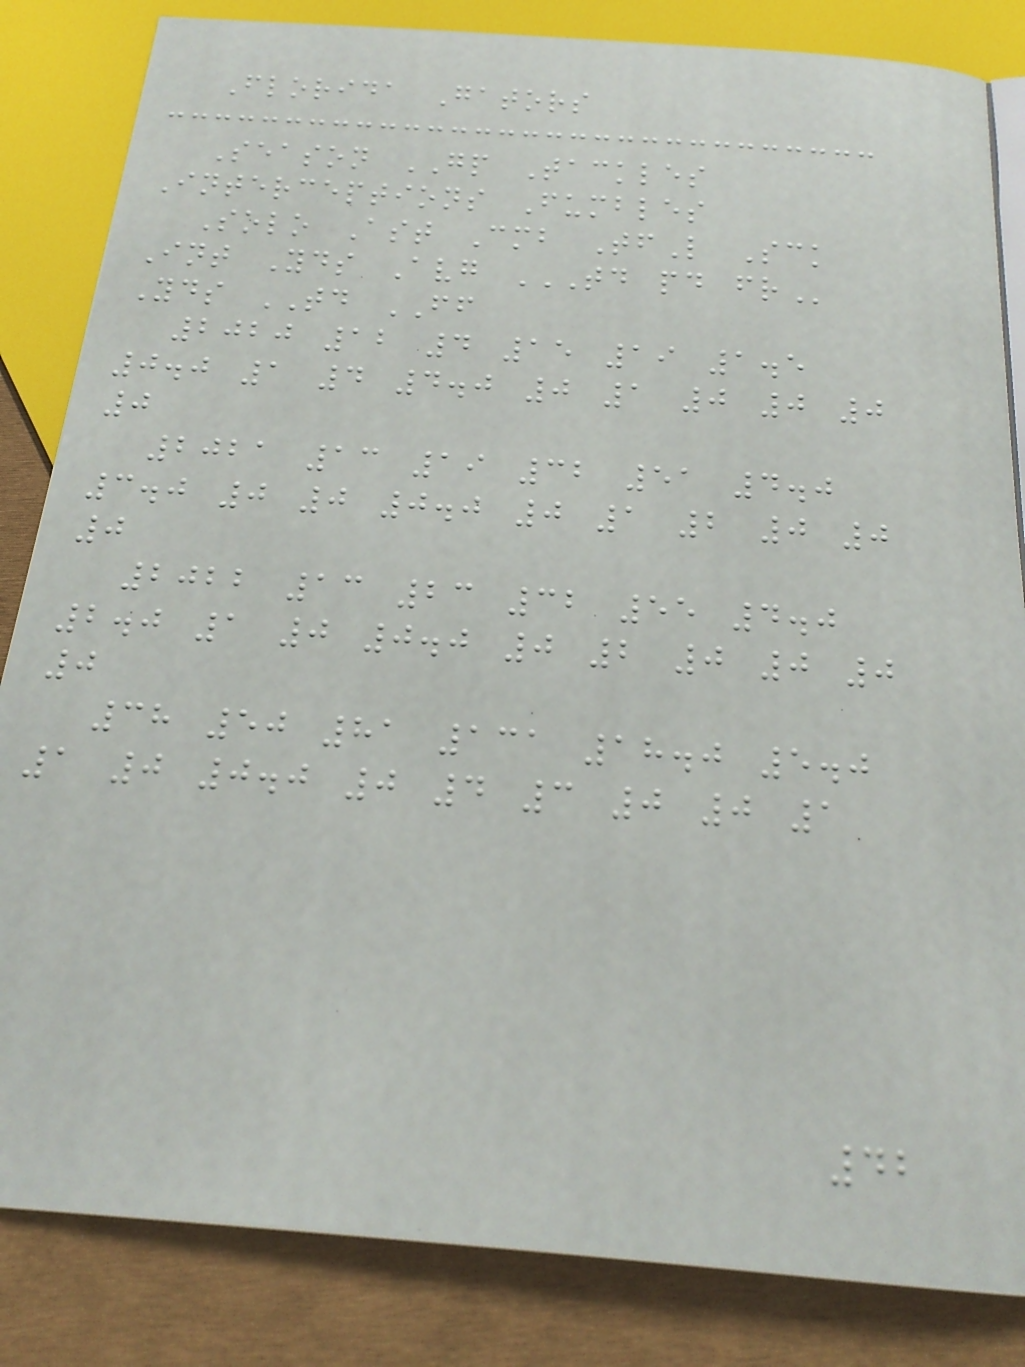Florida Gators
Season GP Tackles
Interceptions Fumbles
Solo Ast Cmb TfL Sck
Int Yds Avg TD PD FR
Yds TD FF
2020 12 4 15 19 1.5
0.0 1 4 4.0 0 1 0 0 0
0
2021 13 19 32 51 4.0
3.0 0 0 0.0 0 1 2 0 0
0
2022 13 23 32 55 4.0
2.0 1 0 0.0 0 2 0 0 0
0
38 50 81 131 18.0 5.0
1 0 0.0 0 4 3 0 0 1
42
